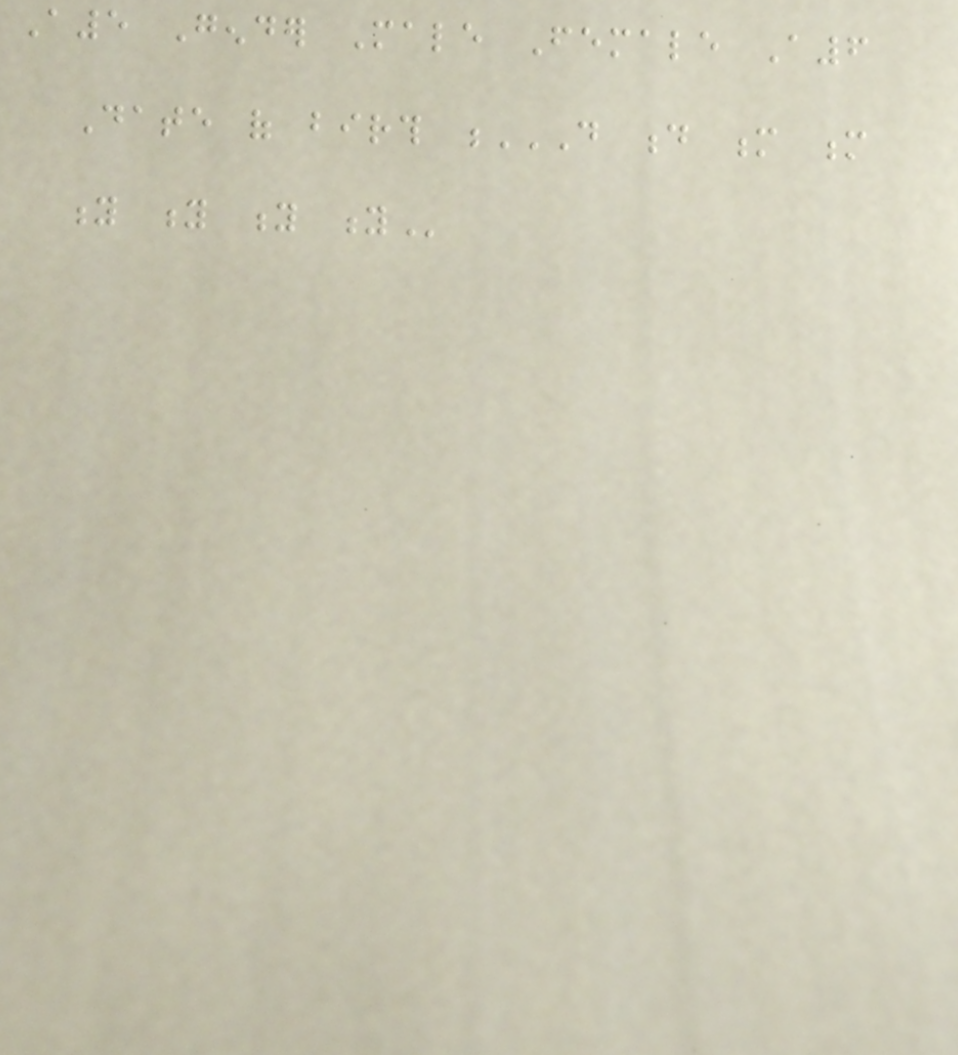A5 Gender Male Female A6
Date of birth D D M M
Y Y Y Y
